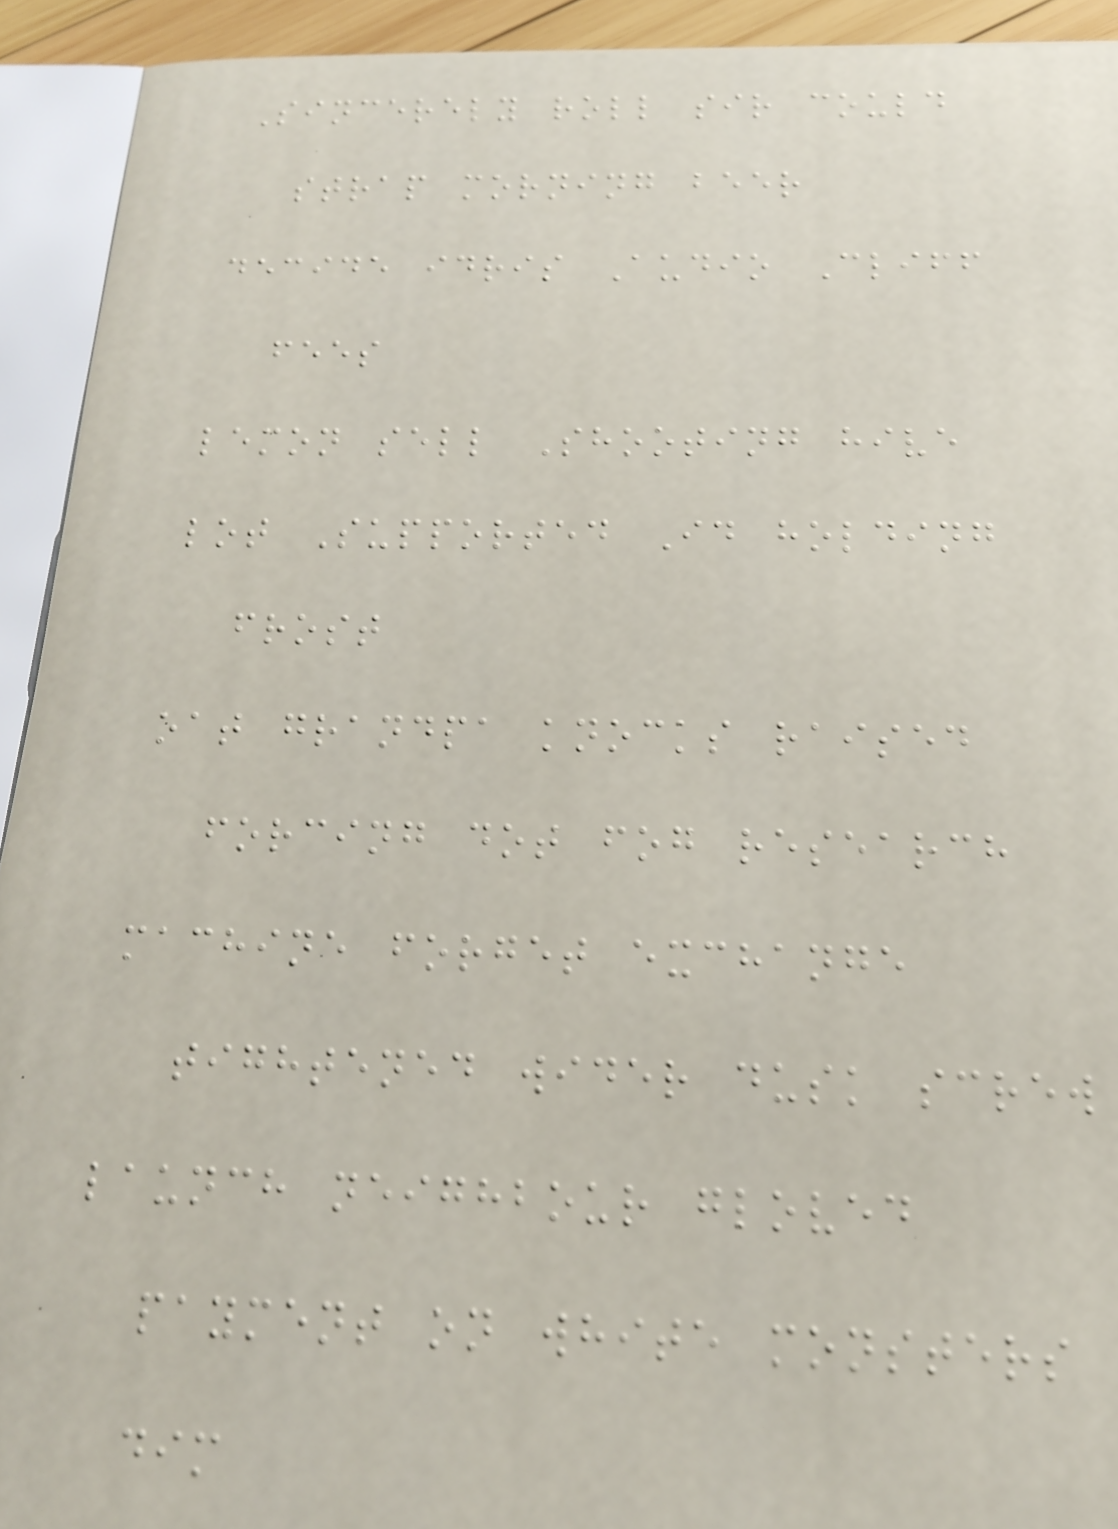Sincerely roll sir could
strap morning beer
decide idris Audio Cliff
fees
lemon sell Shooting hive
lot Supported Id holding
frost
oat grandpa knocks raised
forcing dot fog research
machine forget exchange
tightened wider dusk screw
launch neighbour gloved
payment on white monsters
dim
